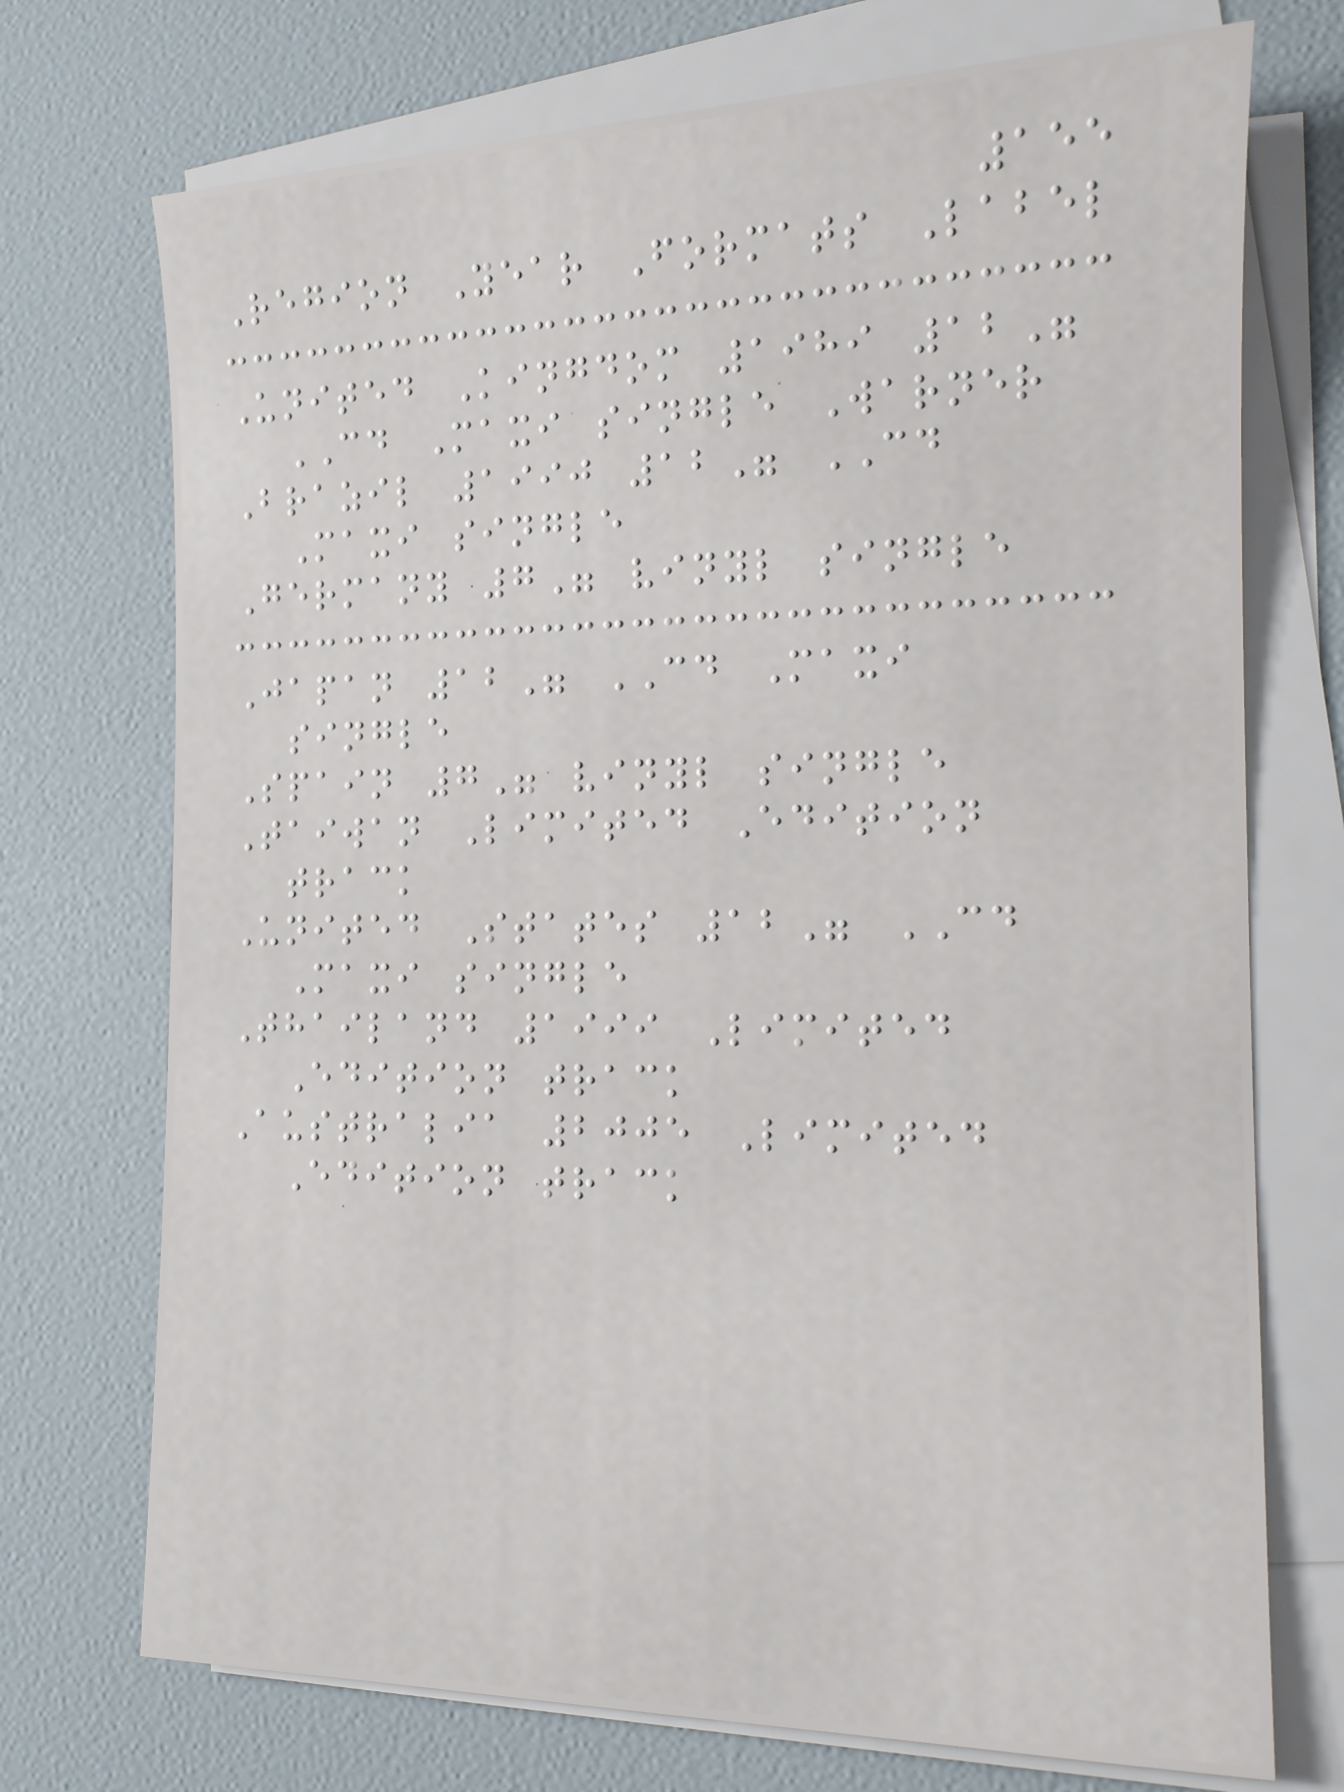155
Region Year Formats Label
United Kingdom 1989 12"
CD Maxi single Warner
Brazil 1990 12" CD
Maxi single
Germany 7" vinyl single
Japan 12" CD Maxi
single
Spain 7" vinyl single
Taiwan Limited Edition
track
United States 12" CD
Maxi single
Thailand 1999 Limited
Edition track
Australia 2005 Limited
Edition track
